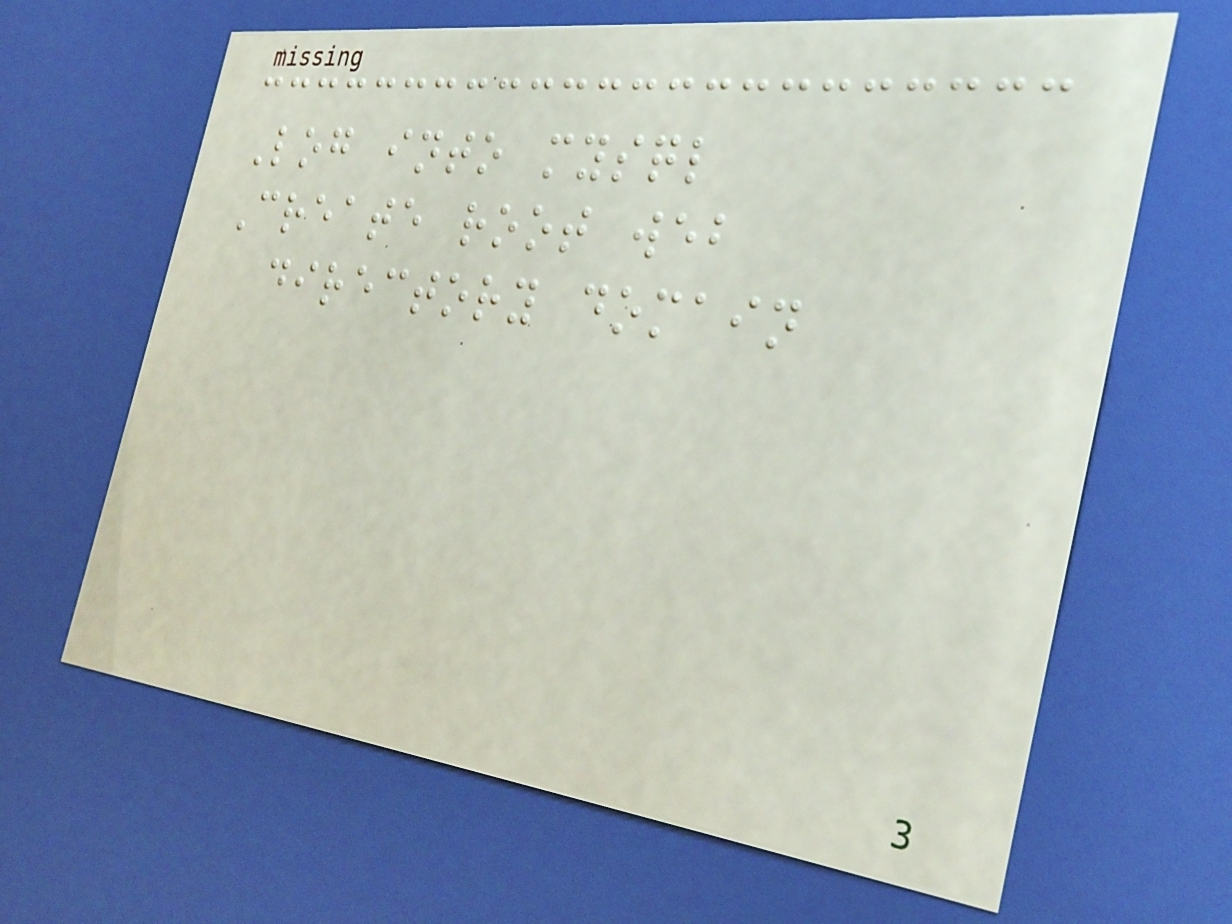Log into mysql
Create root web
directory domain
